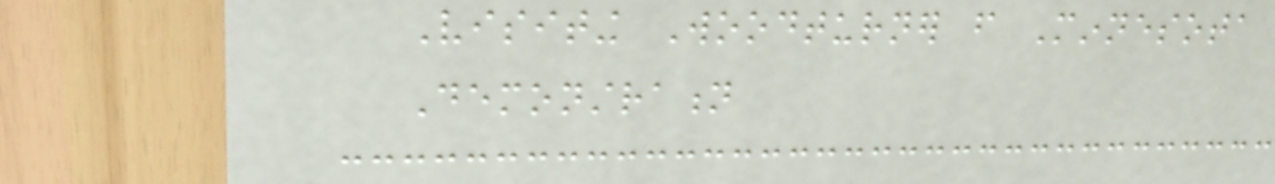Visiting Woodturner from Minnesota
Demonstration
